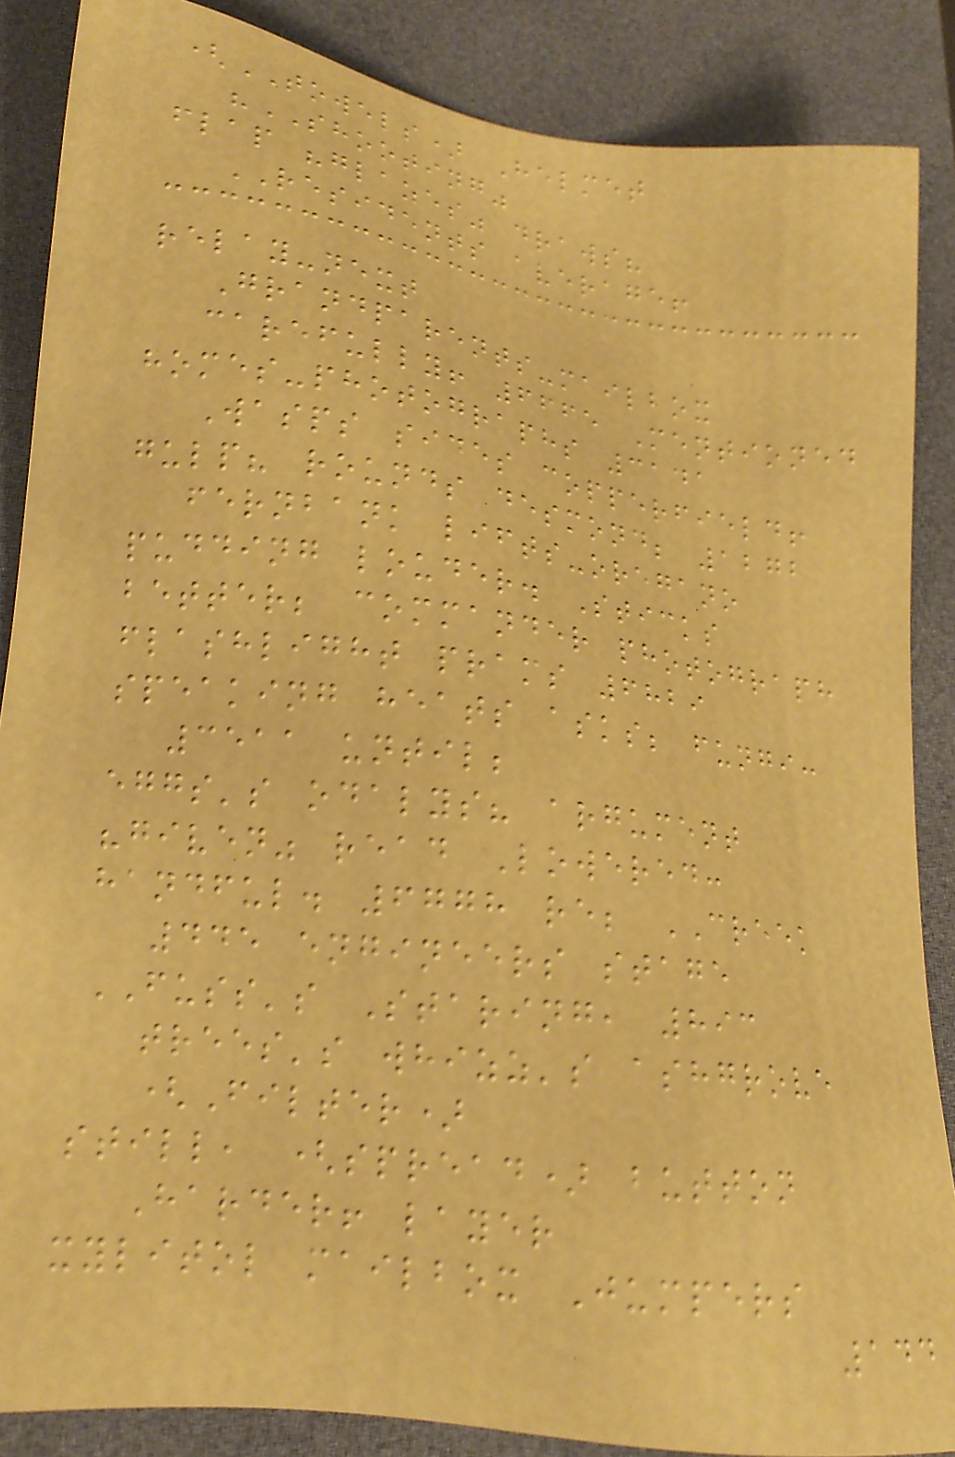(TOWELS) Helmet
"SHOOTING"
flap "glazes" draws?
RESIDENTS average!
relay-next
Grandparents-mailbox
carefully! 6665 Mentioned
homes-photographs 3141
Wasps sides copperfield!
gulp? rounds desmond; 1272
fernbank lifts-oregano
pudding louder. Sticks
better; commander photograph
flashlight prams 6829
speaking heats asks; fungi:
3511 until;
eggs's odalys? argument
"given" read Lowered:
handful. 6778 re; CREEK
445 engineers stage
FUSS's Staring, 893
trees's whizz's ashgrove
(Filter)
still, (spread) button
Harder! layer
xylitol mailbox Jumpers
144
